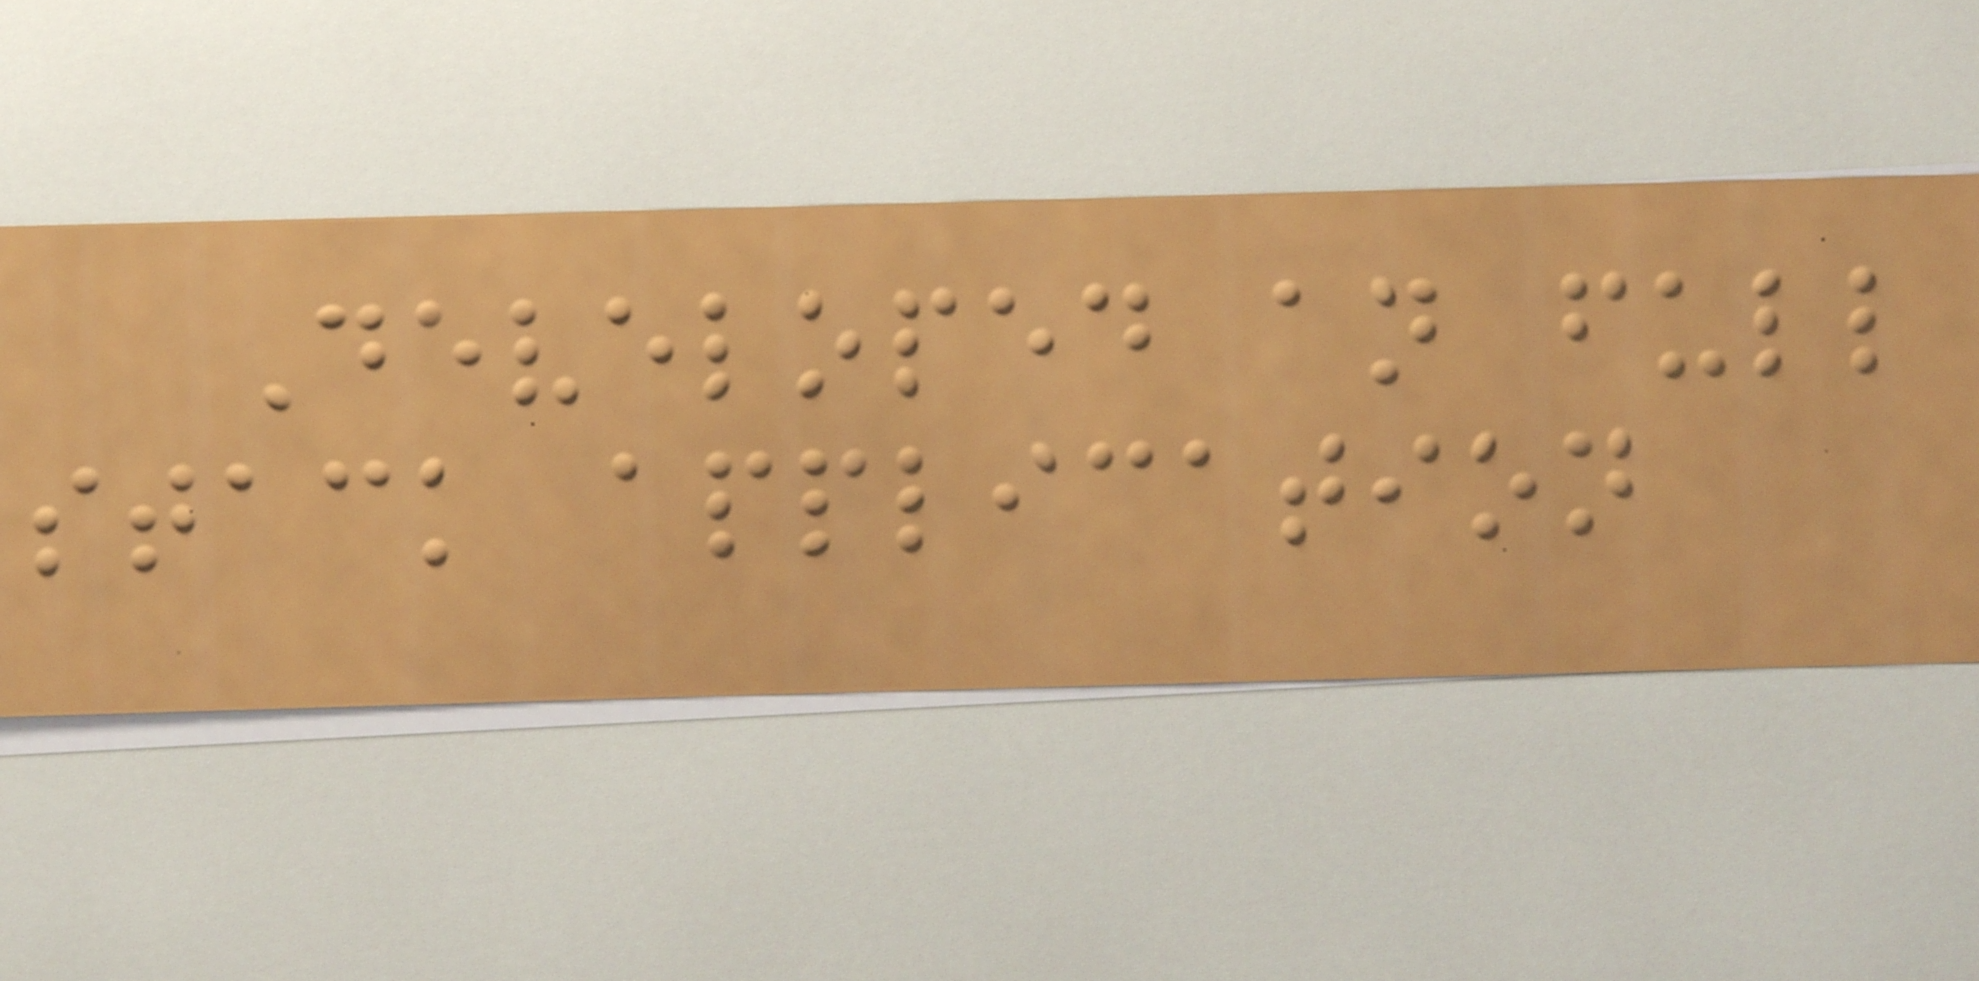Developed an full
stack application
